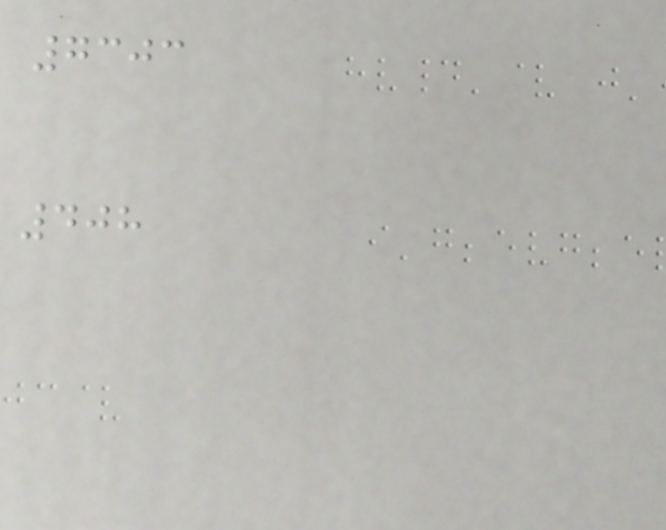7303
408
